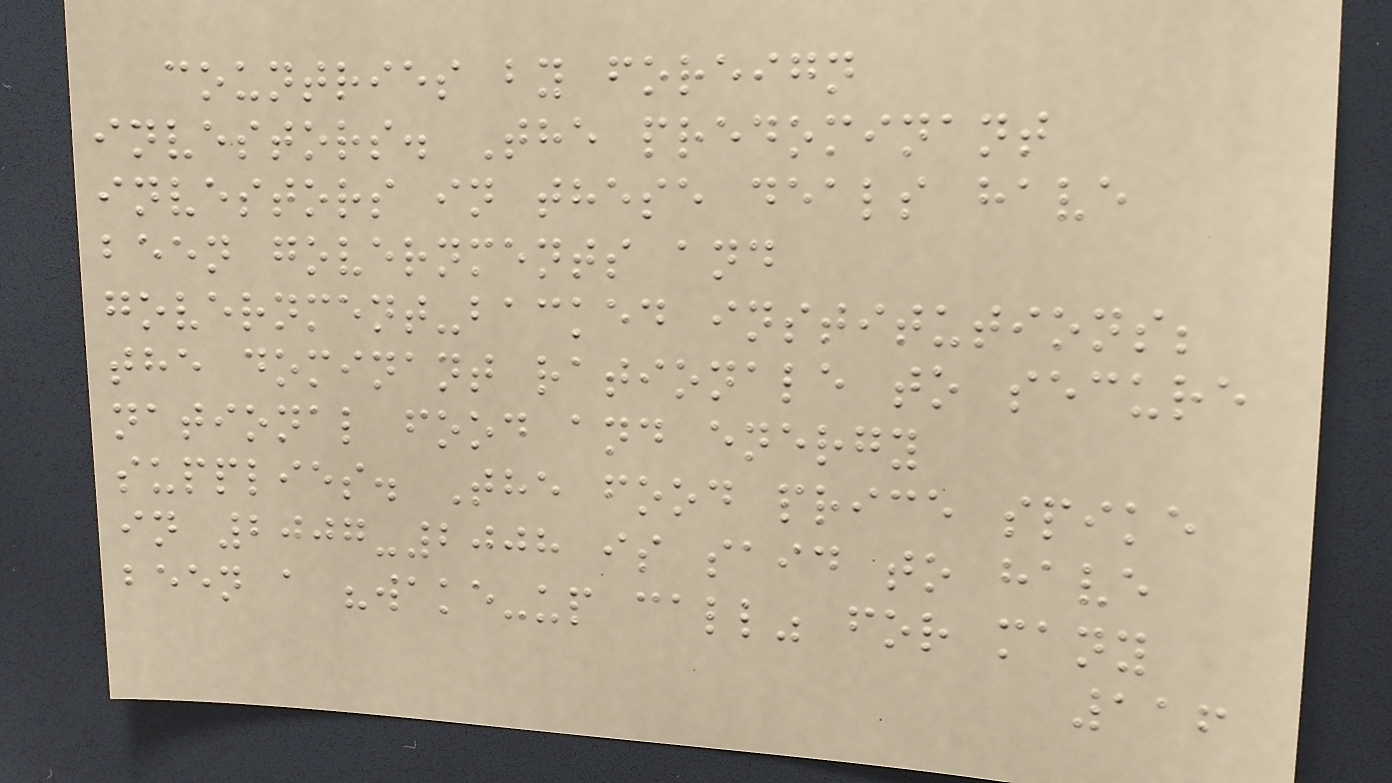countries by foreign
investors. The predominant
investors in these deals have
been governments and
government-backed institutions;
the dominant rationale to secure
national food and energy
supplies. The food price spike
in 2007-2008 is said to have
been a "wake-up call" for many
116
